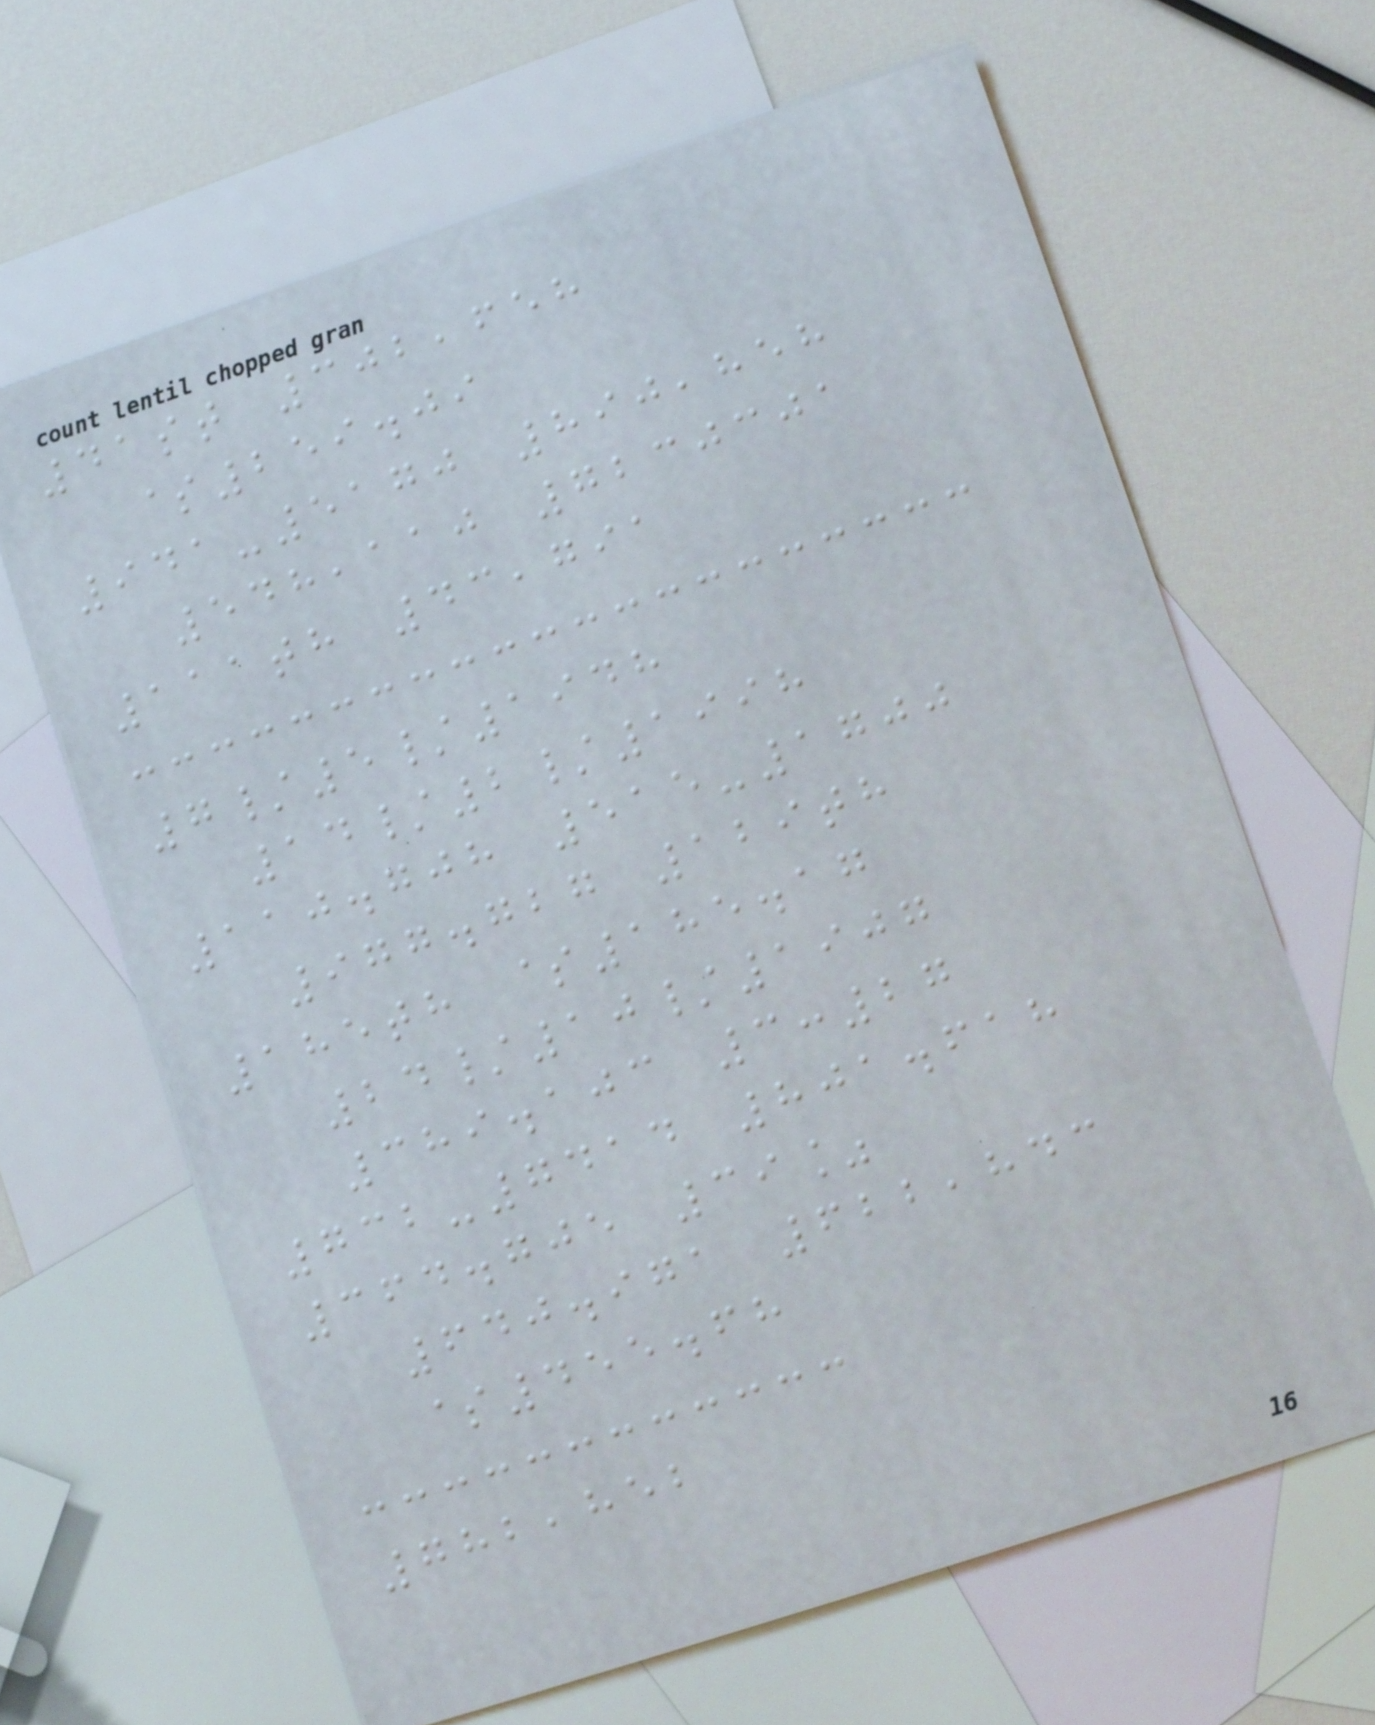41st 302,658
$259.09
941-5170 890,858
548,110 7230301
111th 43,791
7/5/1948
14/2/1998
110.708 515-1700
977.727 129th
185th $185.17
24/10/1907
389.103 3:27
732-7414 801.618
364.705 39%
640.971 622,843
$455.68
782,852
